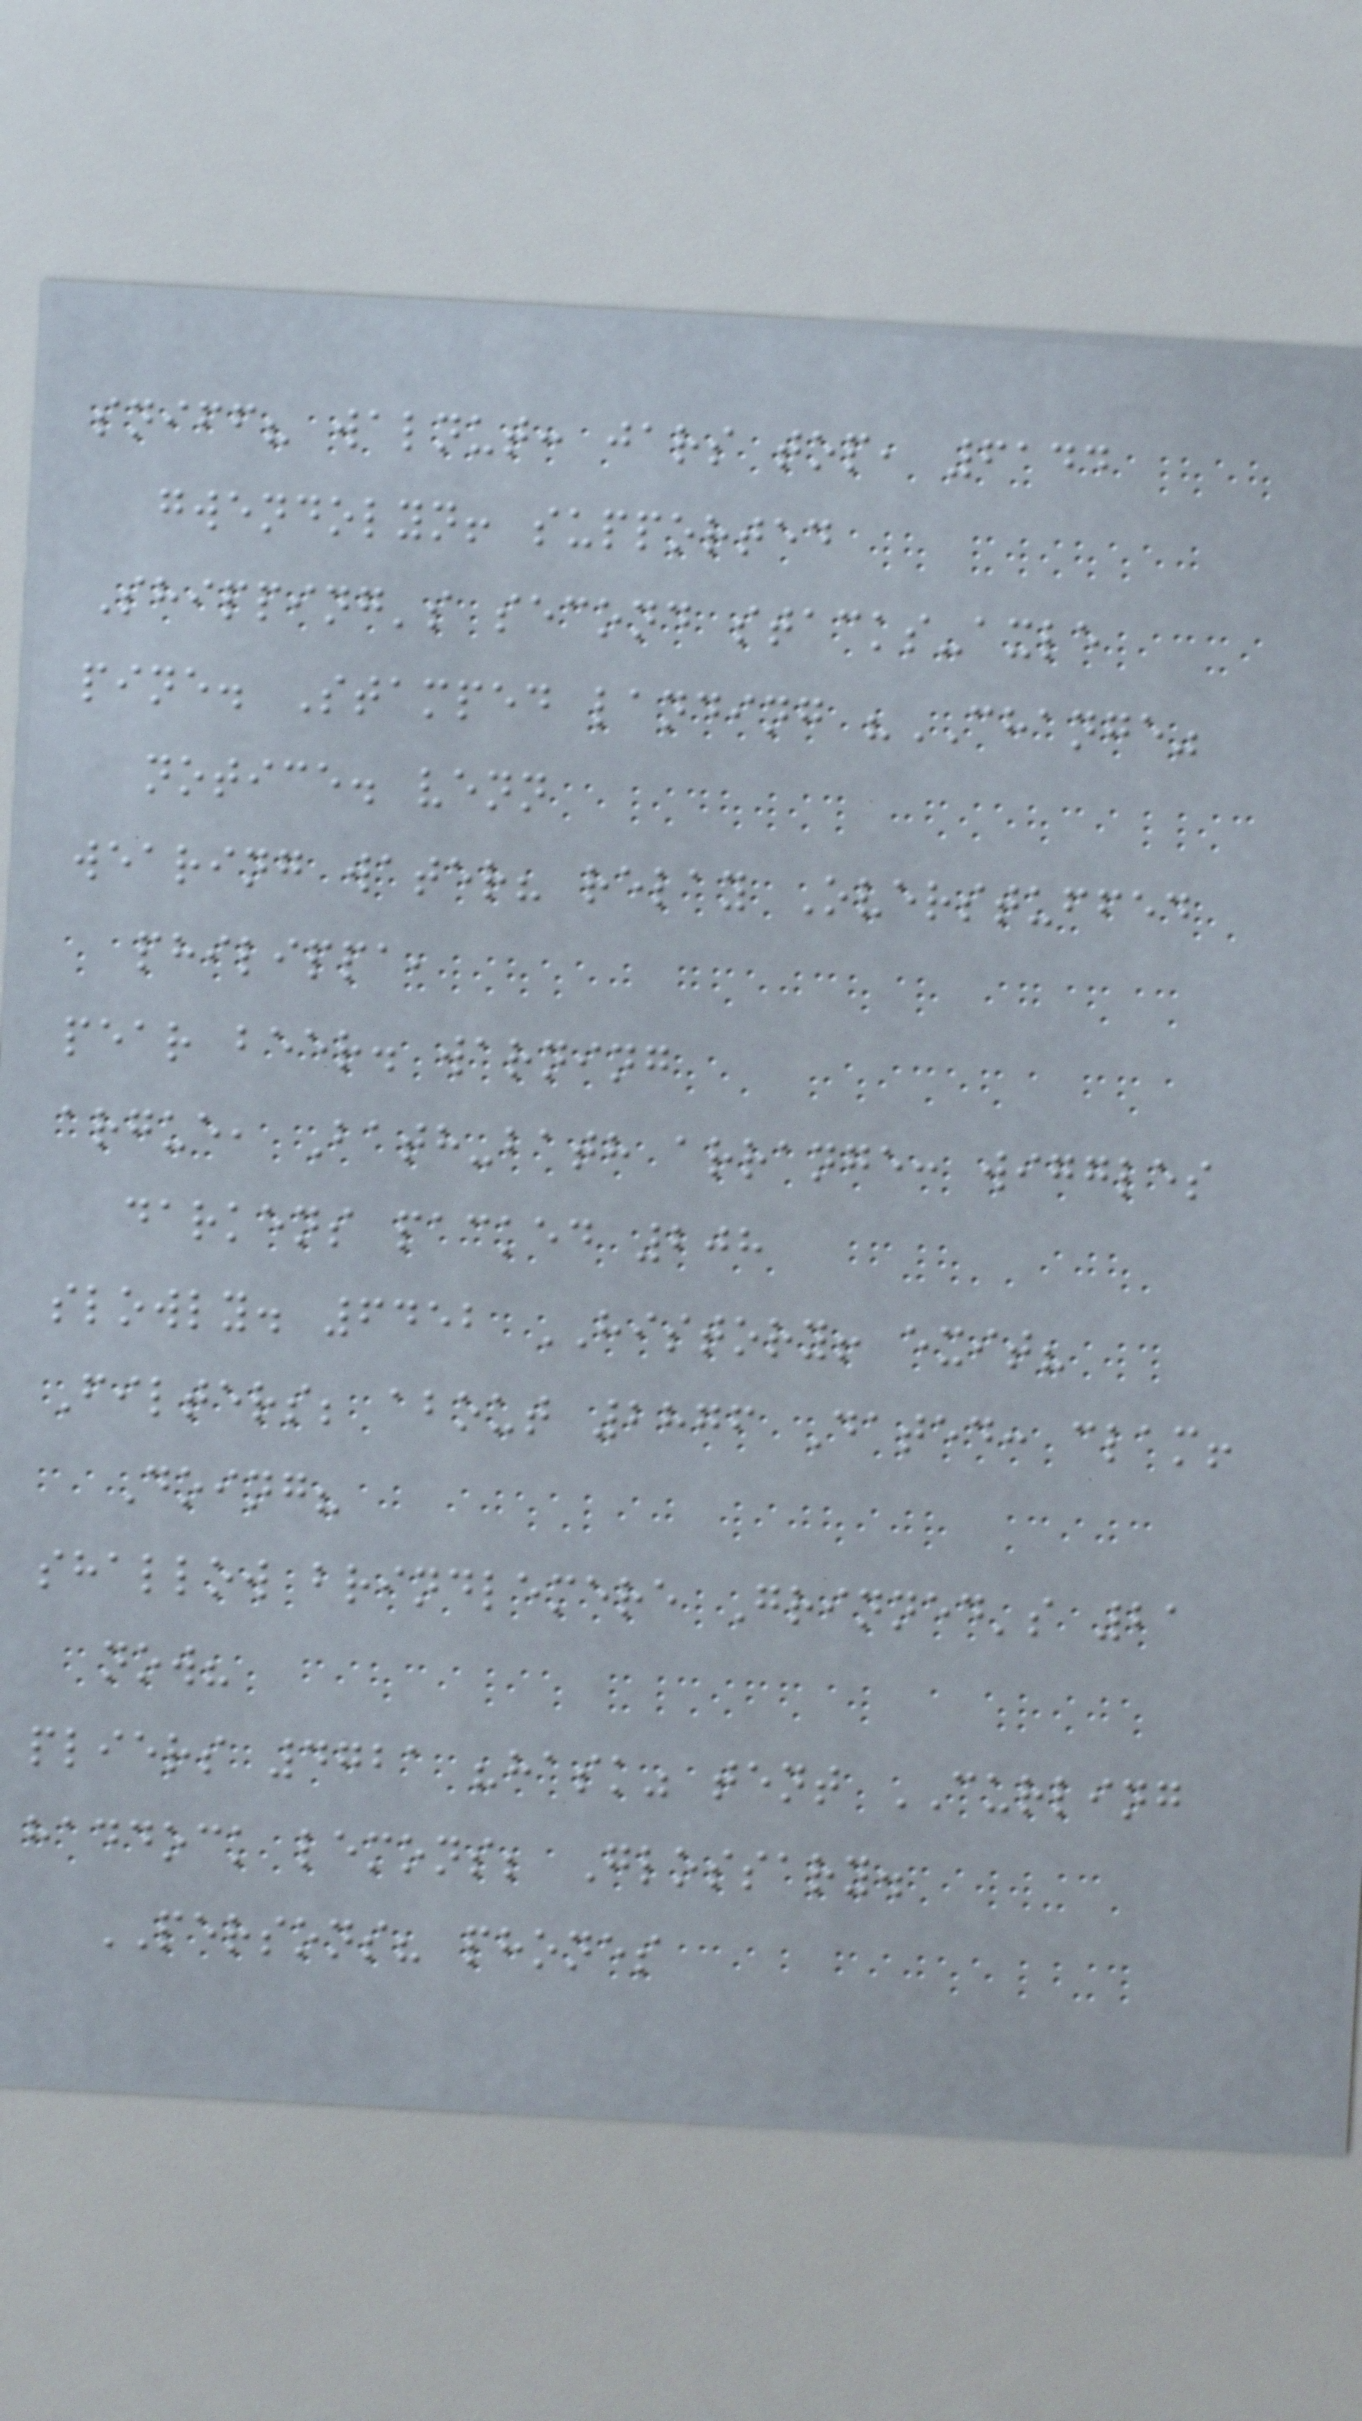sniff? walnut: jars top, 6144
gwendolyn! supported
Shipping's second stacks-axle
pine. Stamped landing "CHANGE"
notice. venn
wearing water? relay Overstuffed
philippa,
pear beer. warning
argue, Bath-bath arrange: wiggles
darkens packed 208
slowly. 6452 HISTORY! exit?
Filters; about 2876 Dated: clam!
Doing?
shallow brindlemere Grinned's 21
now?
pliers 4721 "hask" tent CURLING
haddock lemons; Glossary.
PERSONS? phones
